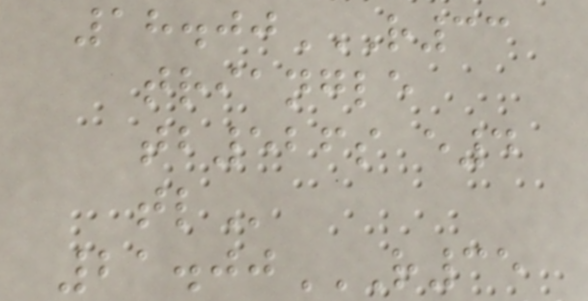18.00R33
TRIANGLE
TB526S E4
TL
21.00R35
